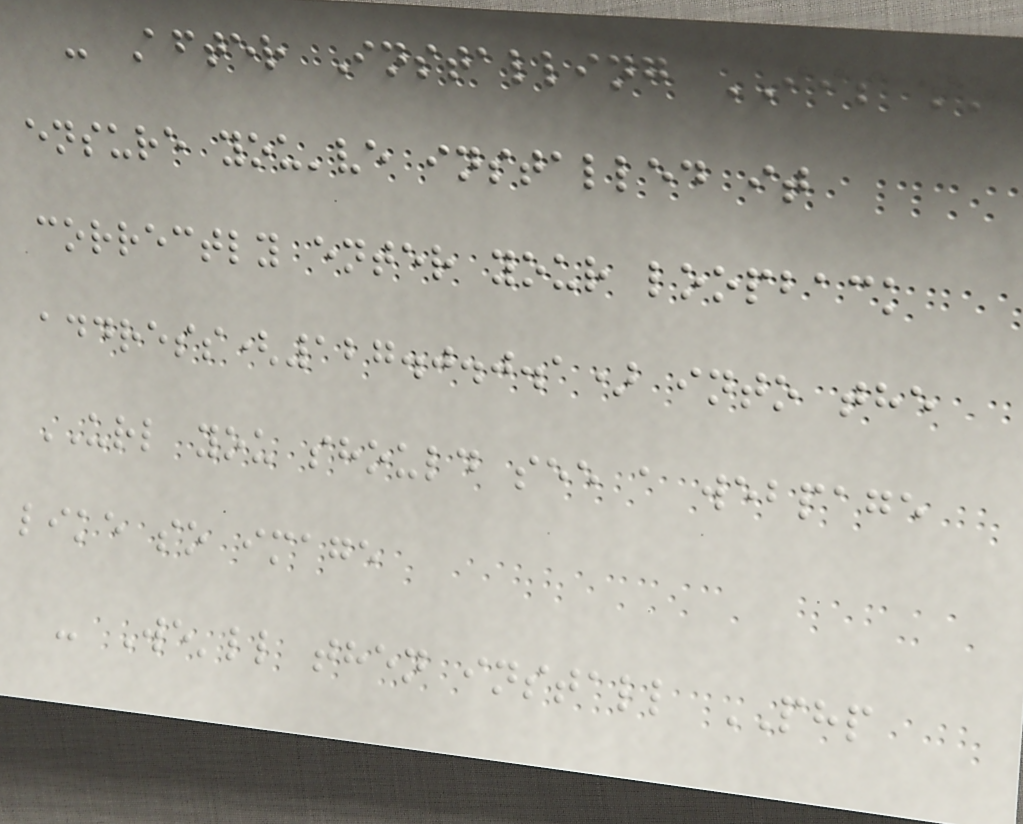- After Installing IIS to
ensure you've installed it
correctly enter your loopback
address(127.0.0.1) into the
URL you should see a webpage
like so image
- We'll then install PHP
